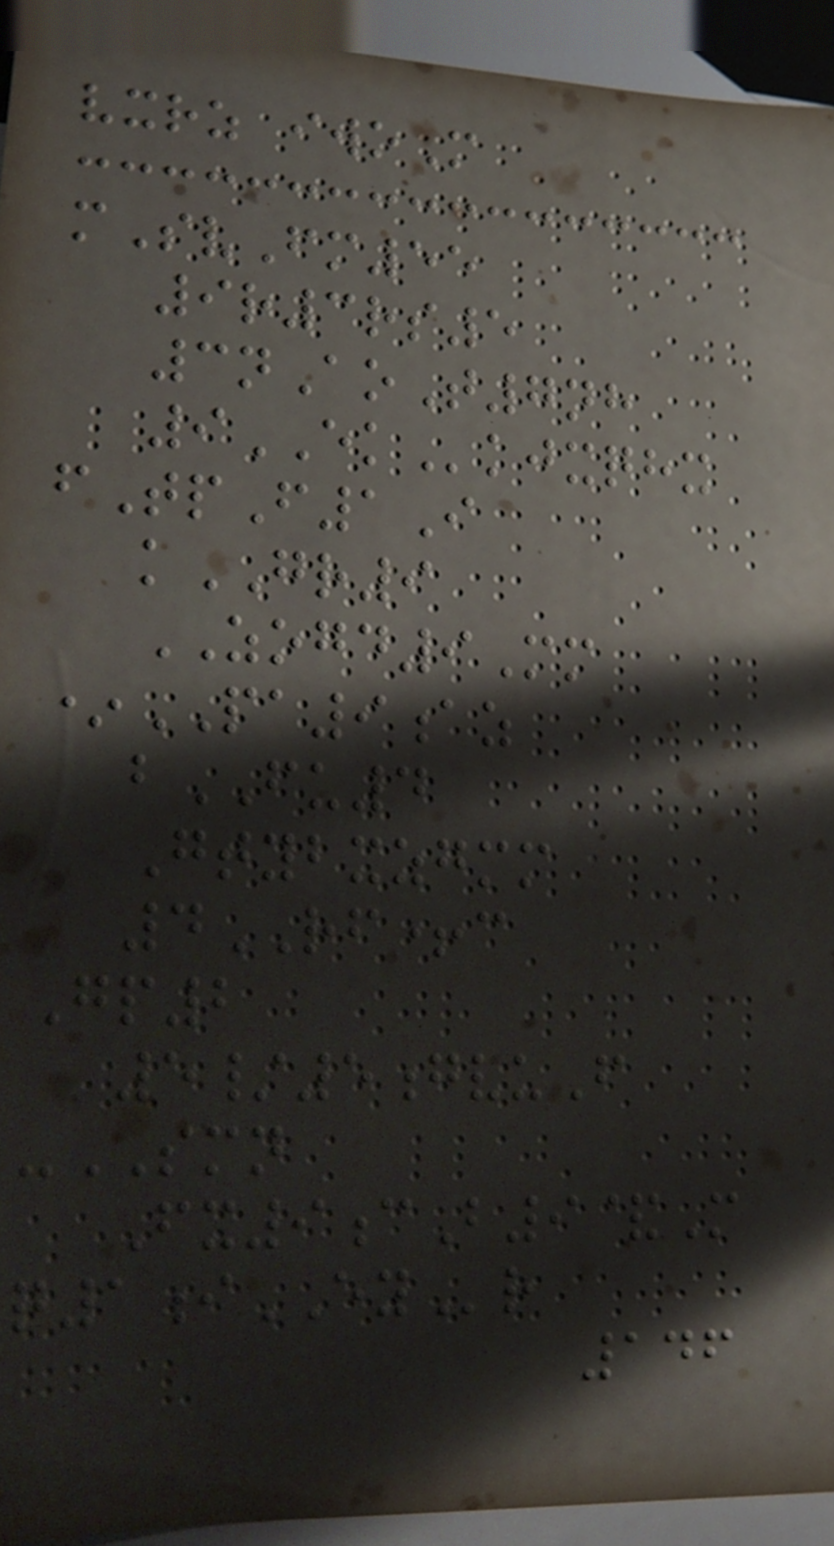vxrz iwoM
mSvFm55
9r3rs5
3nAoT7nh
9EKkjxqhx
fTpF1I
kGR9
ZOGD9Mm
*PA9az
bFU4
Gtybxzgmm
4RF+c
Gp2
5/5gvuF
-SMN
Fx9cB9&M
q1iEYr
146
